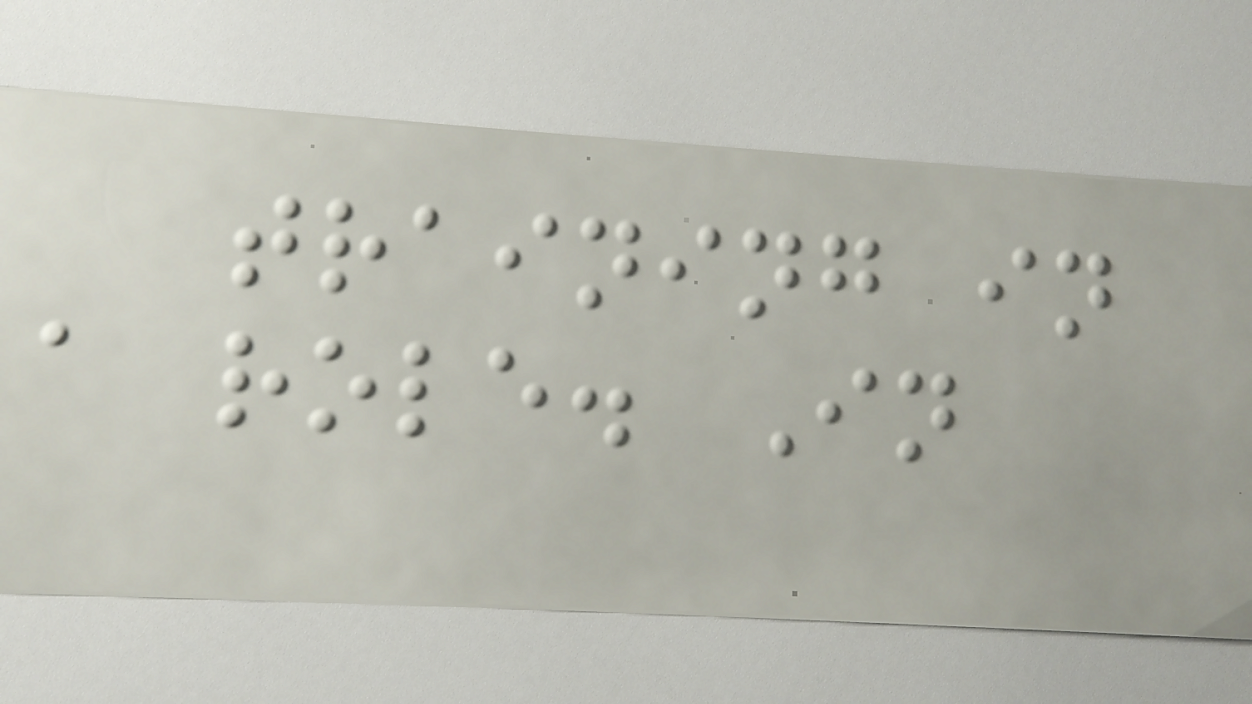training in
a role. In
